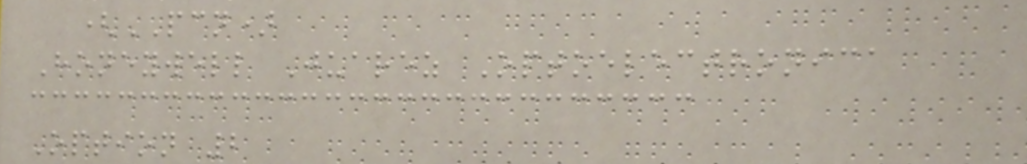(PCN)
Honeywell Juarez Optoelectronica
Option 2
